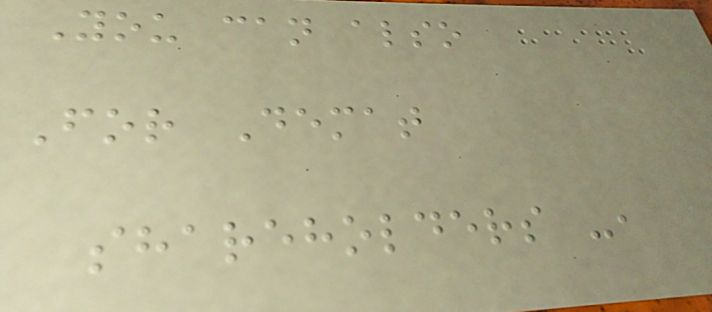You can also
For Demat
shareholders -,
